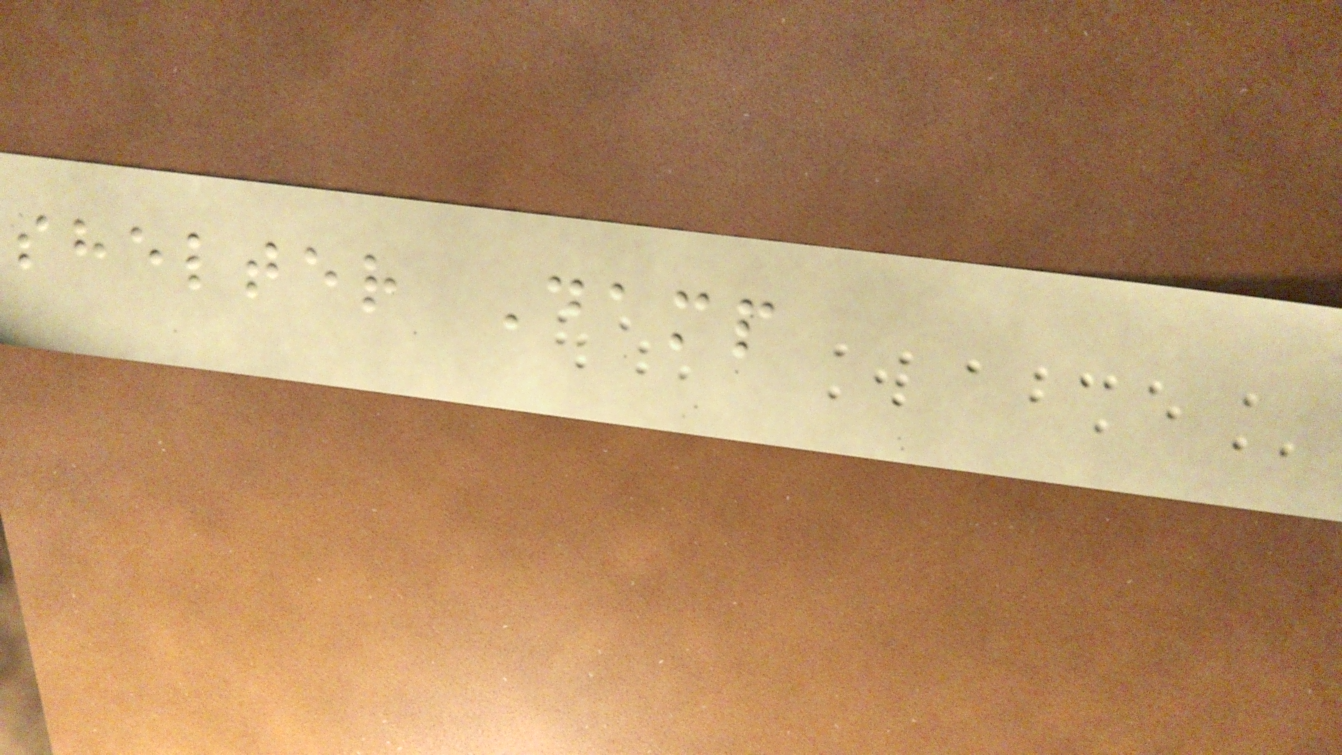shelter Damp
